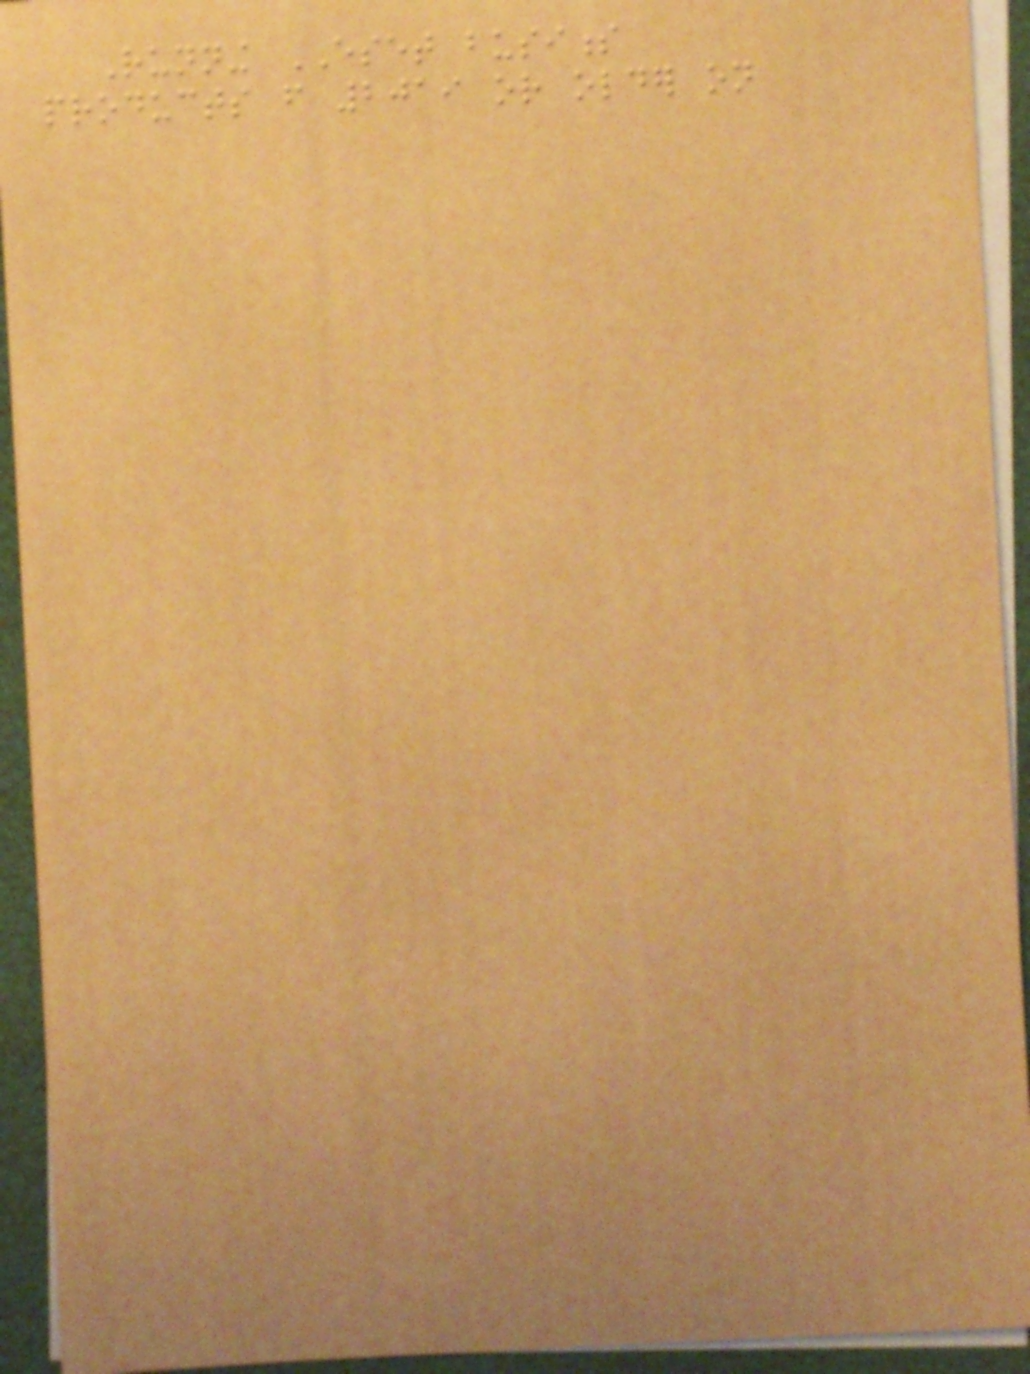Running ESET business
products from 2019 or older on
